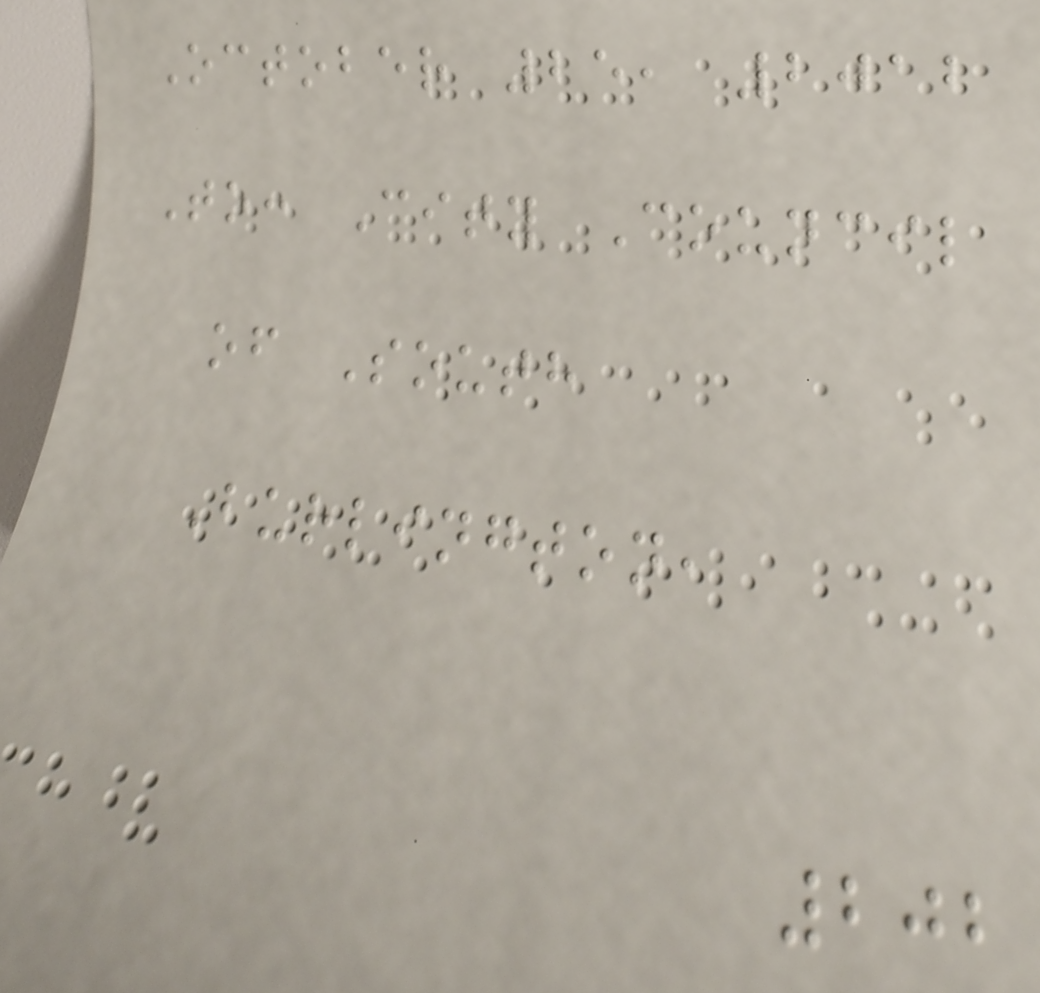October 25, 2012
To: City Council
of South
Burlington,
202
